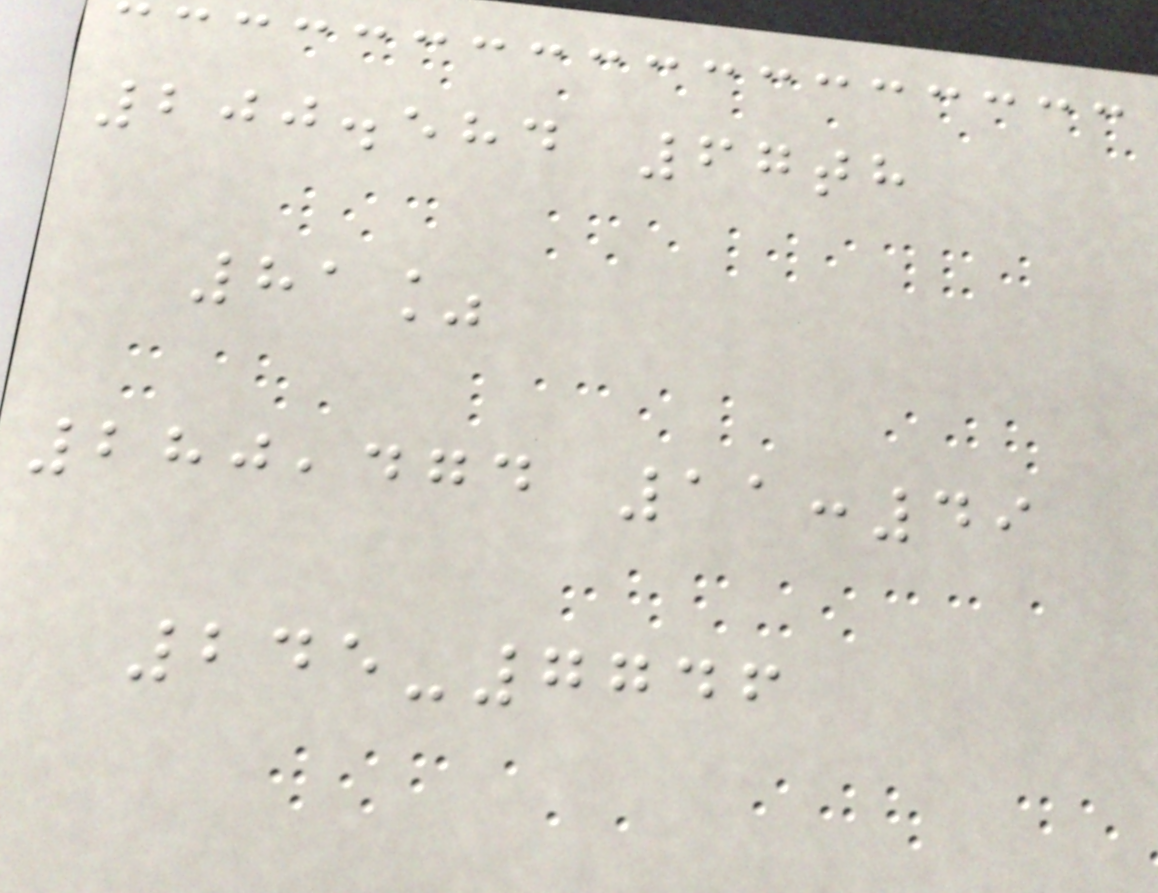200.584 67th
81%
280,474 11:49
245-7746
